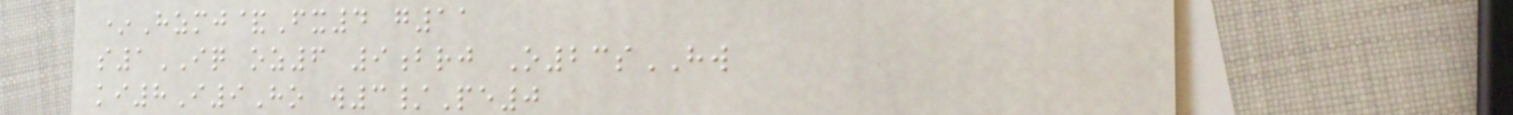*Hzmj&Fx4 g11
s1IQ oz6 9brj O23sHW
ki8I9Ho w3/Pe0
